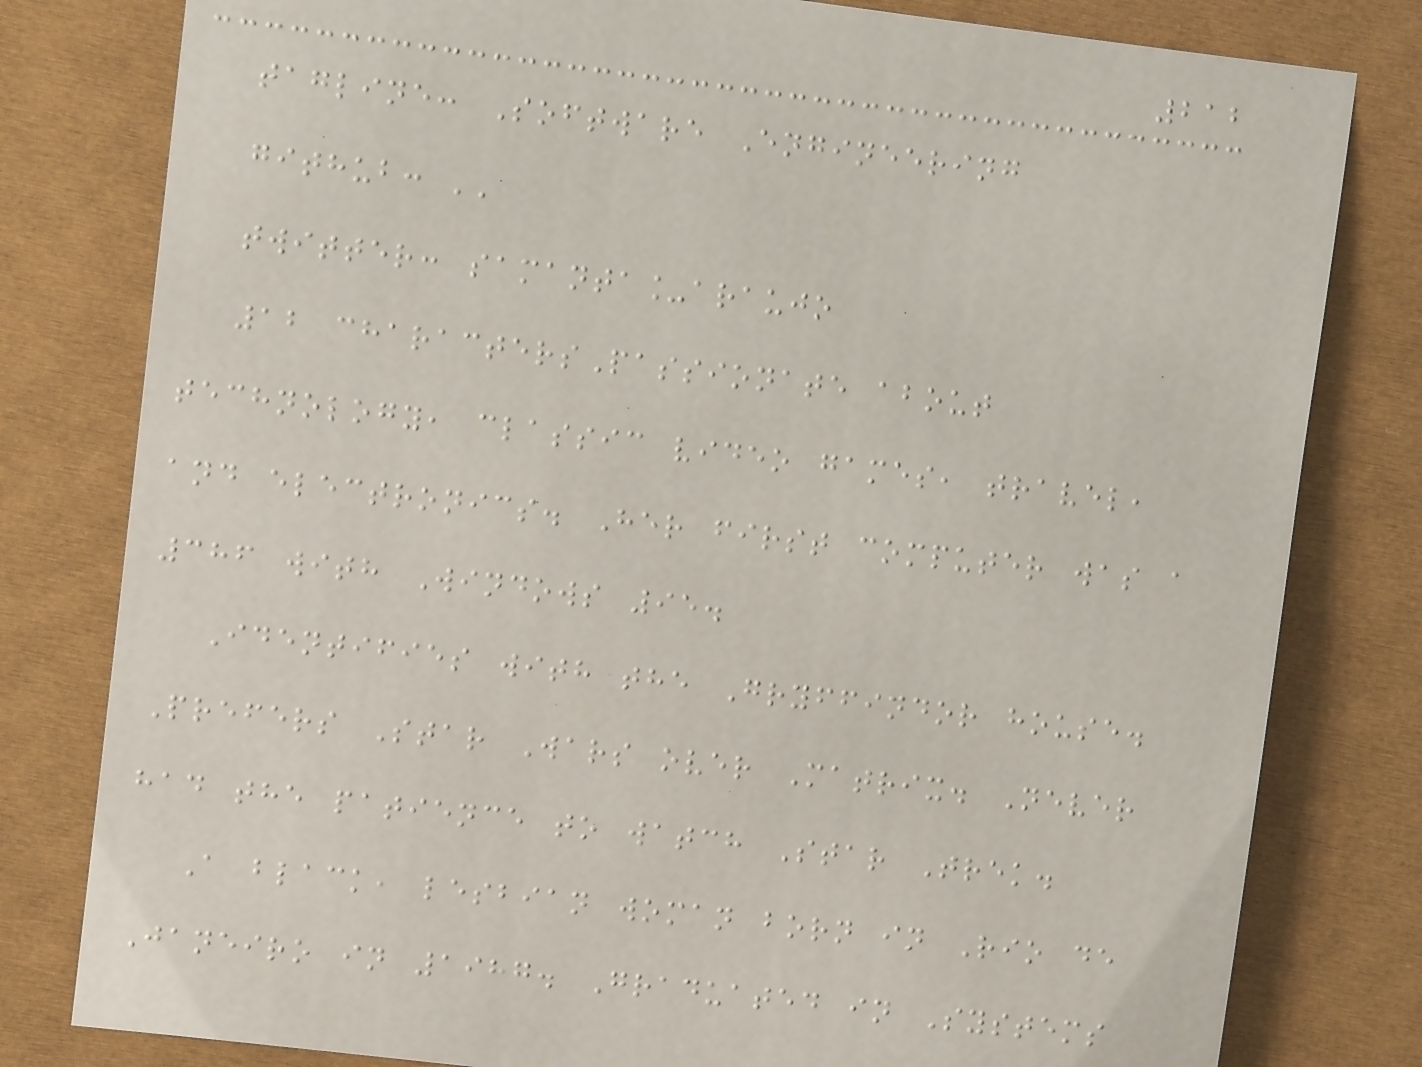212
tagline: Software Engineering
github: ''
twitter: samanta_araujo
12 charactersPassionate about
technology, classic video games, travel,
and electronics. Her first computer was a
386 with Windows 95.
Identifies with the Gryffindor house.
Prefers Star Wars over Matrix. Never
had the patience to watch Star Trek.
A black, lesbian woman born in Rio de
Janeiro in 1987. Graduated in Systems
